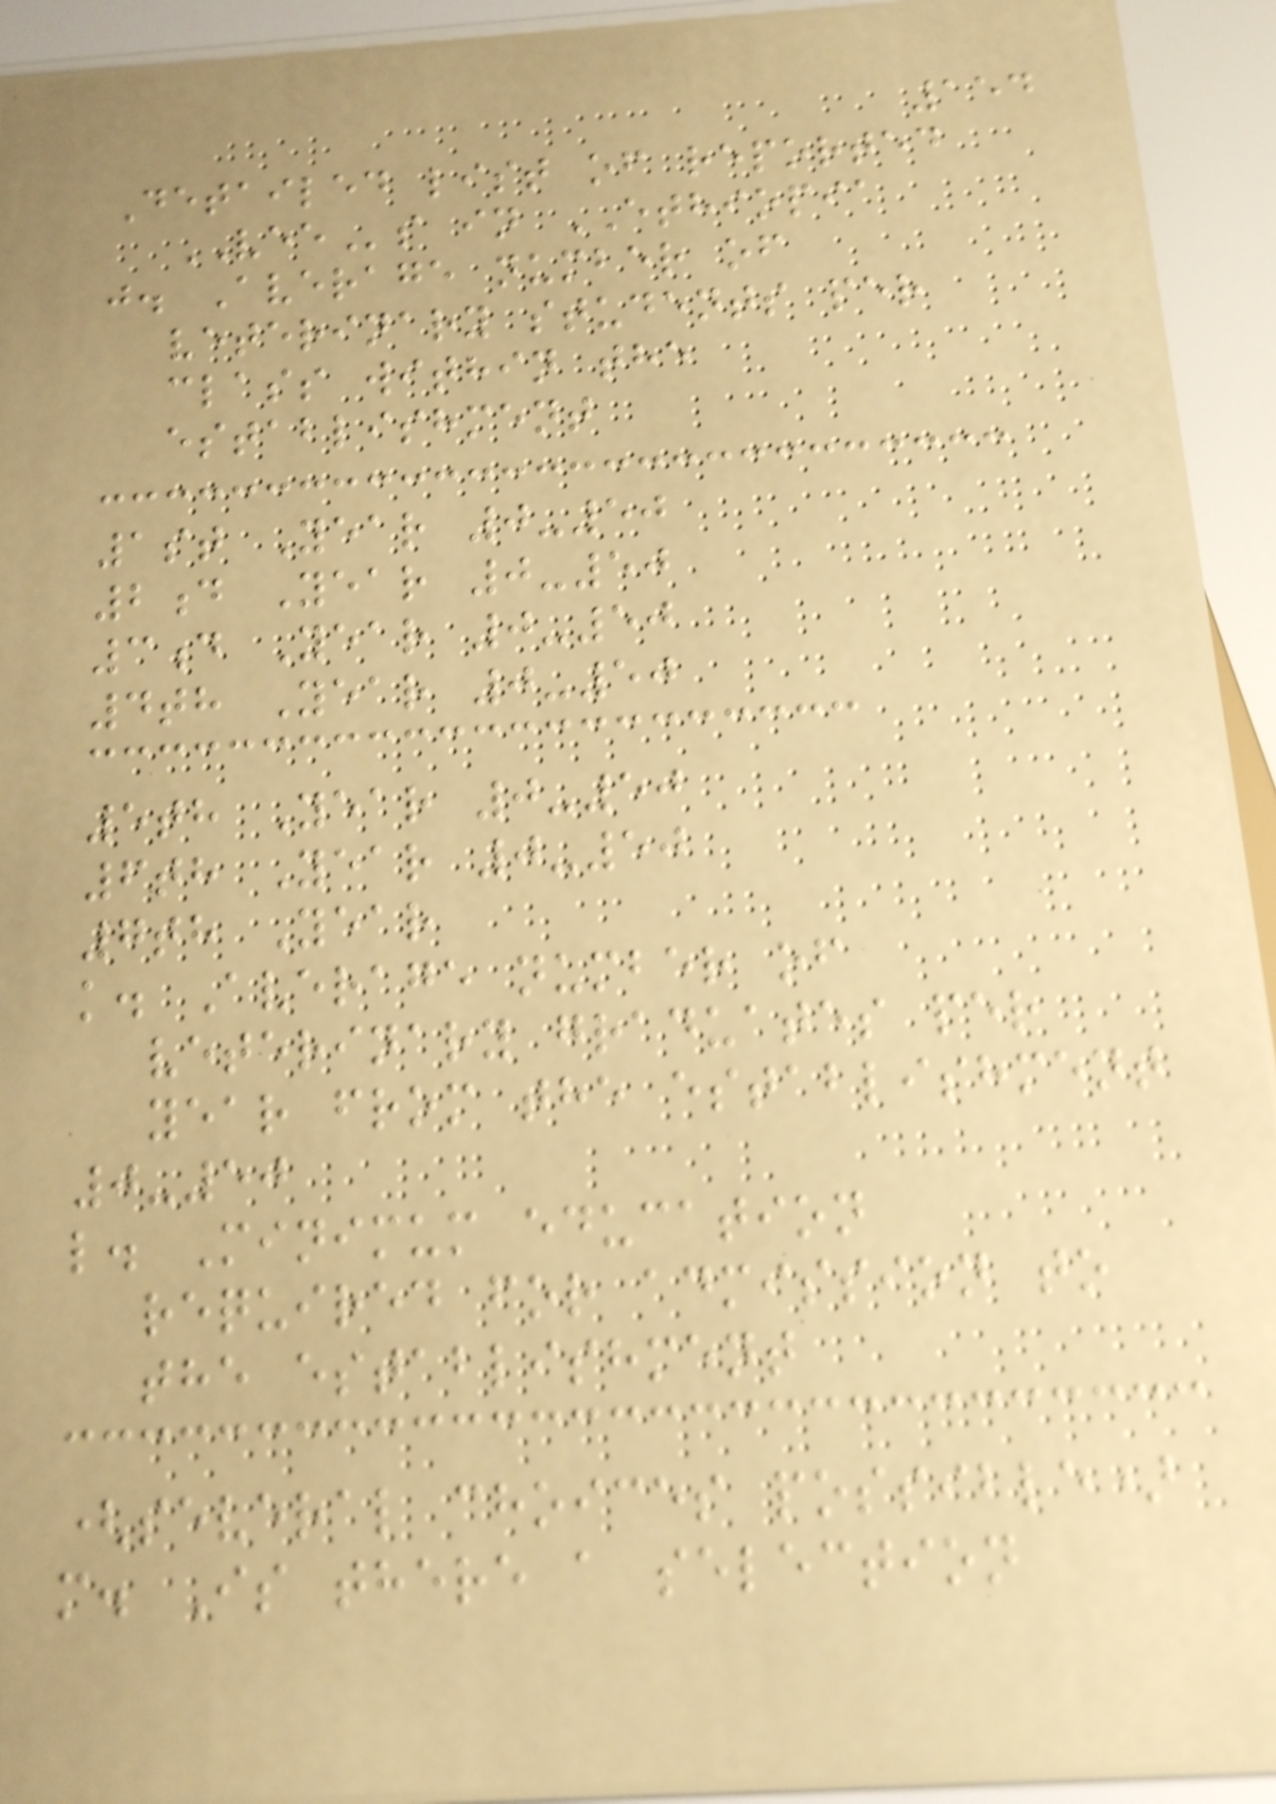154
Detailed list of reported
VEEs in ETHIOPIA
j. Average number of
veterinary students per
class within the
establishment
1st Year 0-50
2d Year 0-50
3d Year 0-50
4th Year 0-50
5th Year 0-50
6th Year 0-50
7th Year
k. Average number of
veterinary graduates per
year from the establishment
0-50
l. Minimum education
required for admission to
the establishment
(several choices possible)
m. Is there a selection
